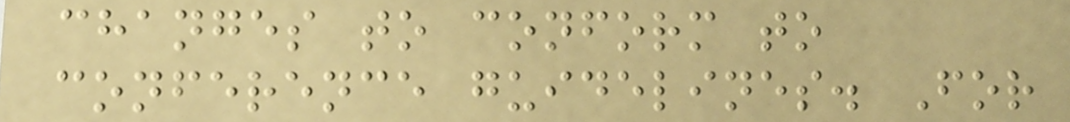changes to conform to
conference guidelines. For
